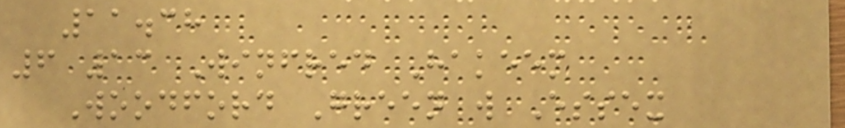11.38
6 13 Winfred Hakeem
Woodford Green w Essex
